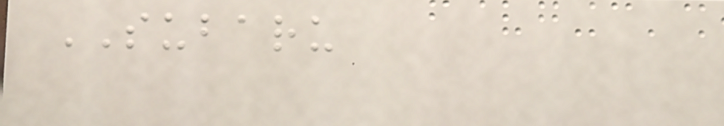SUBARU
